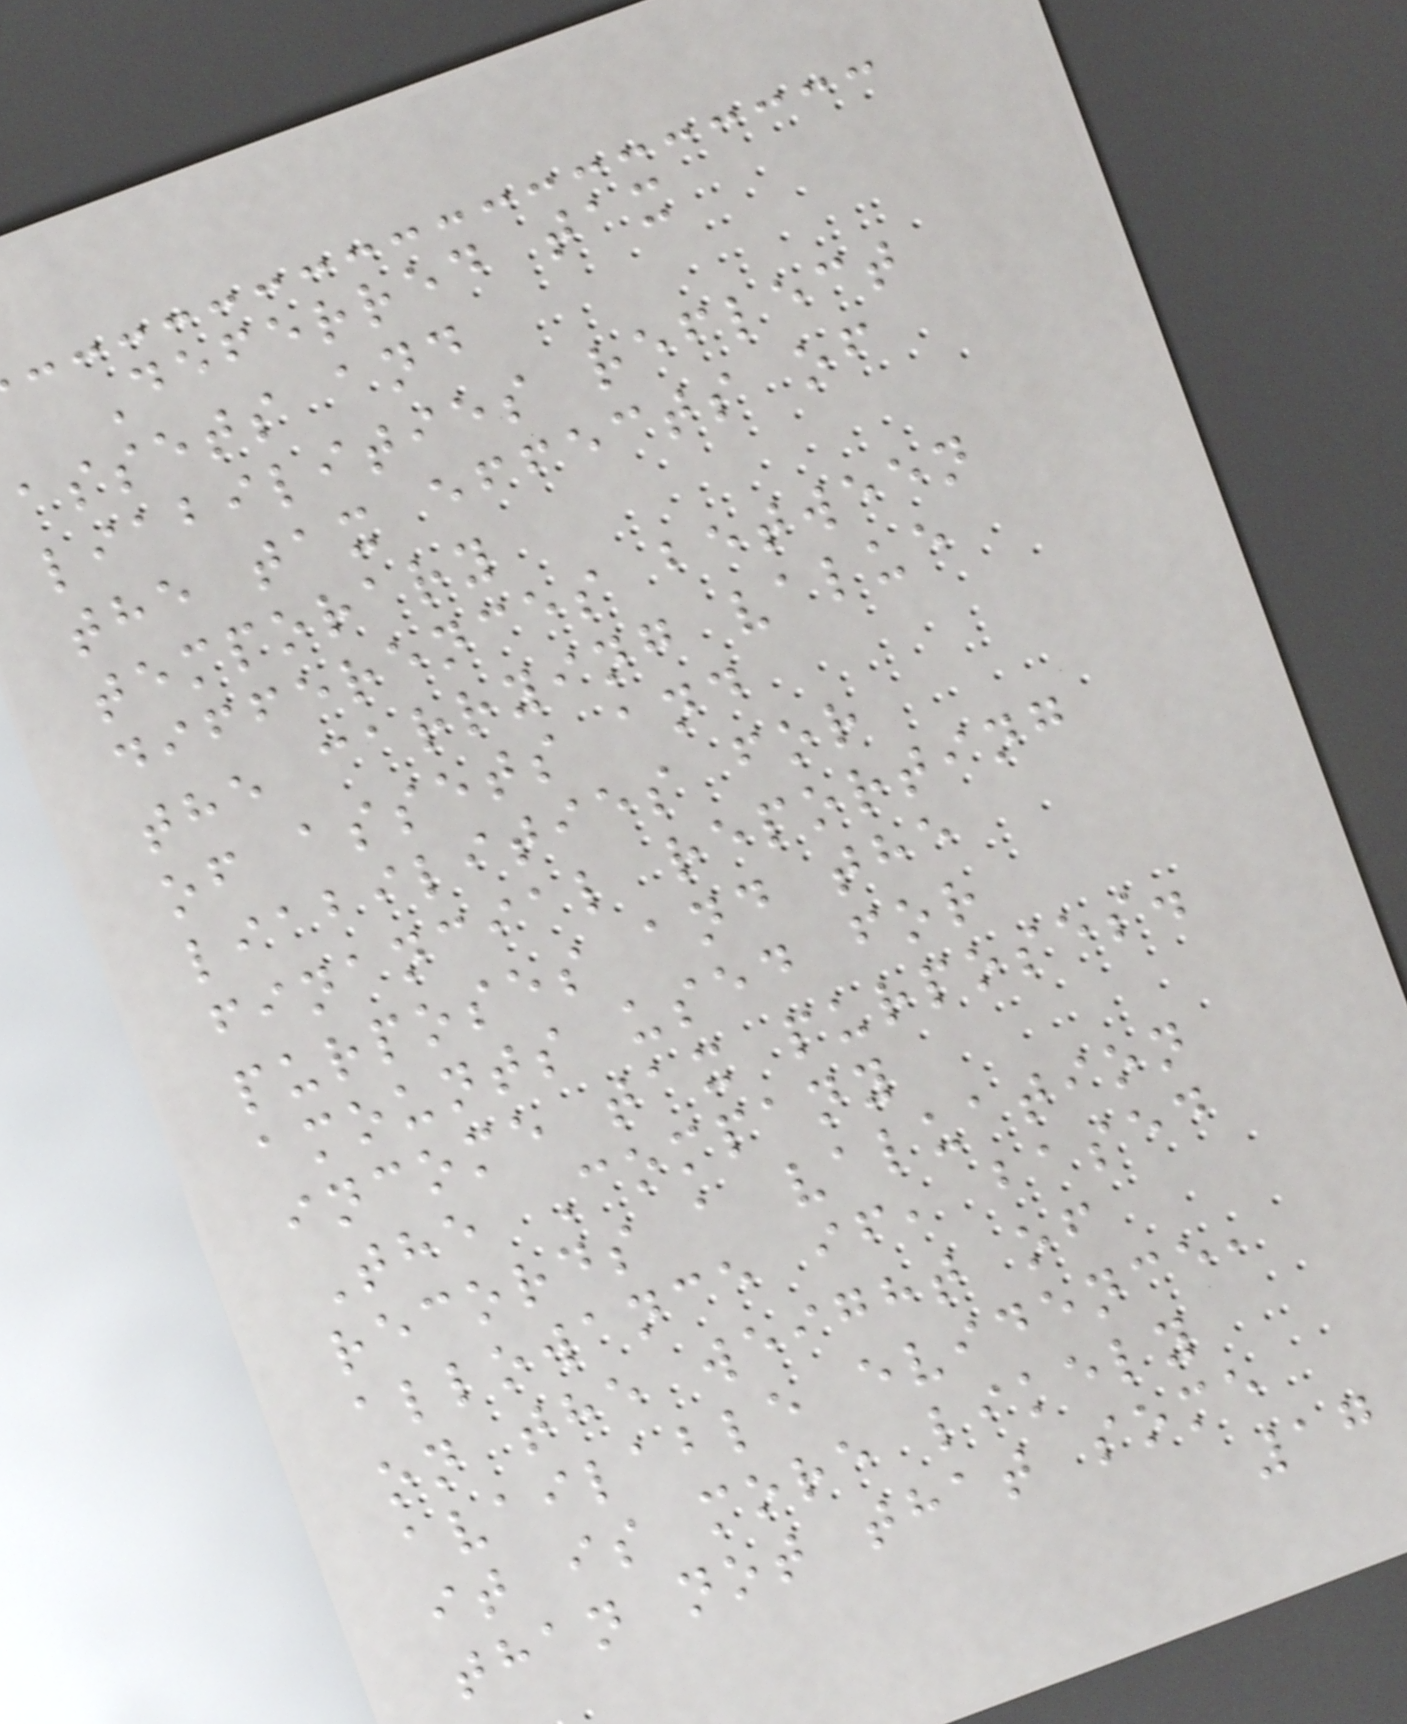Deferred tax
assets and
liabilities reflect
the tax effects of
temporary
differences between
the carrying value
of assets and
liabilities for
financial reporting
purposes and the
amounts used for
income tax purposes.
The Company
records a valuation
allowance if, based
on the weight of
available evidence,
it is more likely
than not that some
17
